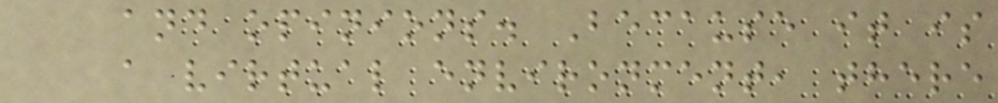and opinions. Because it is
a virtual environment, there
